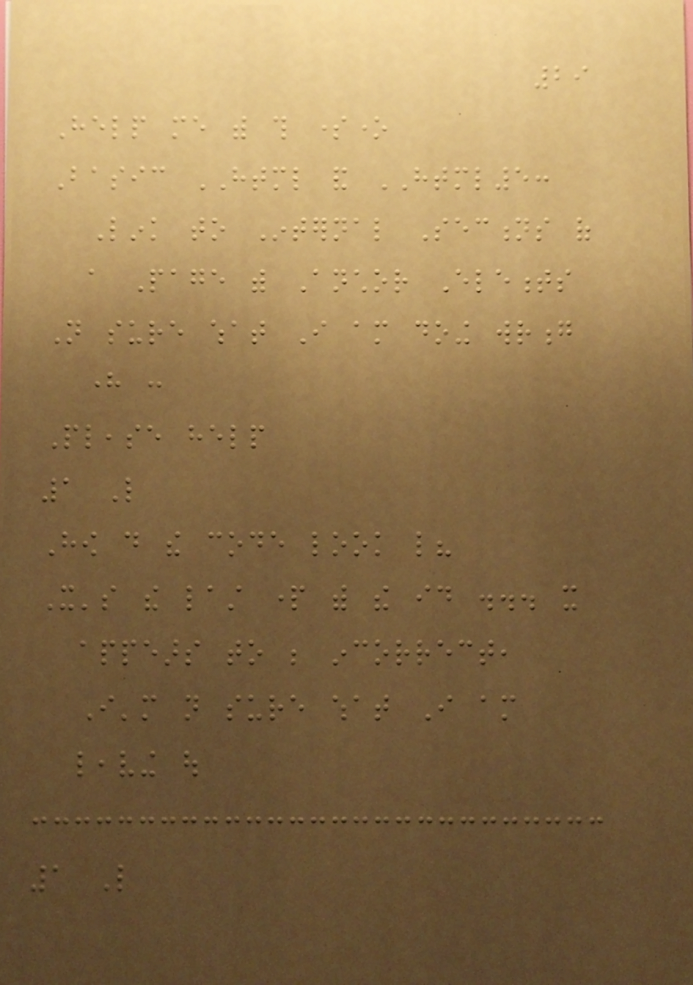29
Help me with this someone
Basic HTML and HTML5:
Link to Internal Sections of
a Page with Anchor Elements
Not sure what I am doing wrong
here :
Please help
1 Like
How do the code look like?
It's the last part with the id ... it
appears to be incorrect,
I'm not sure what I am
leaving out
1 Like
